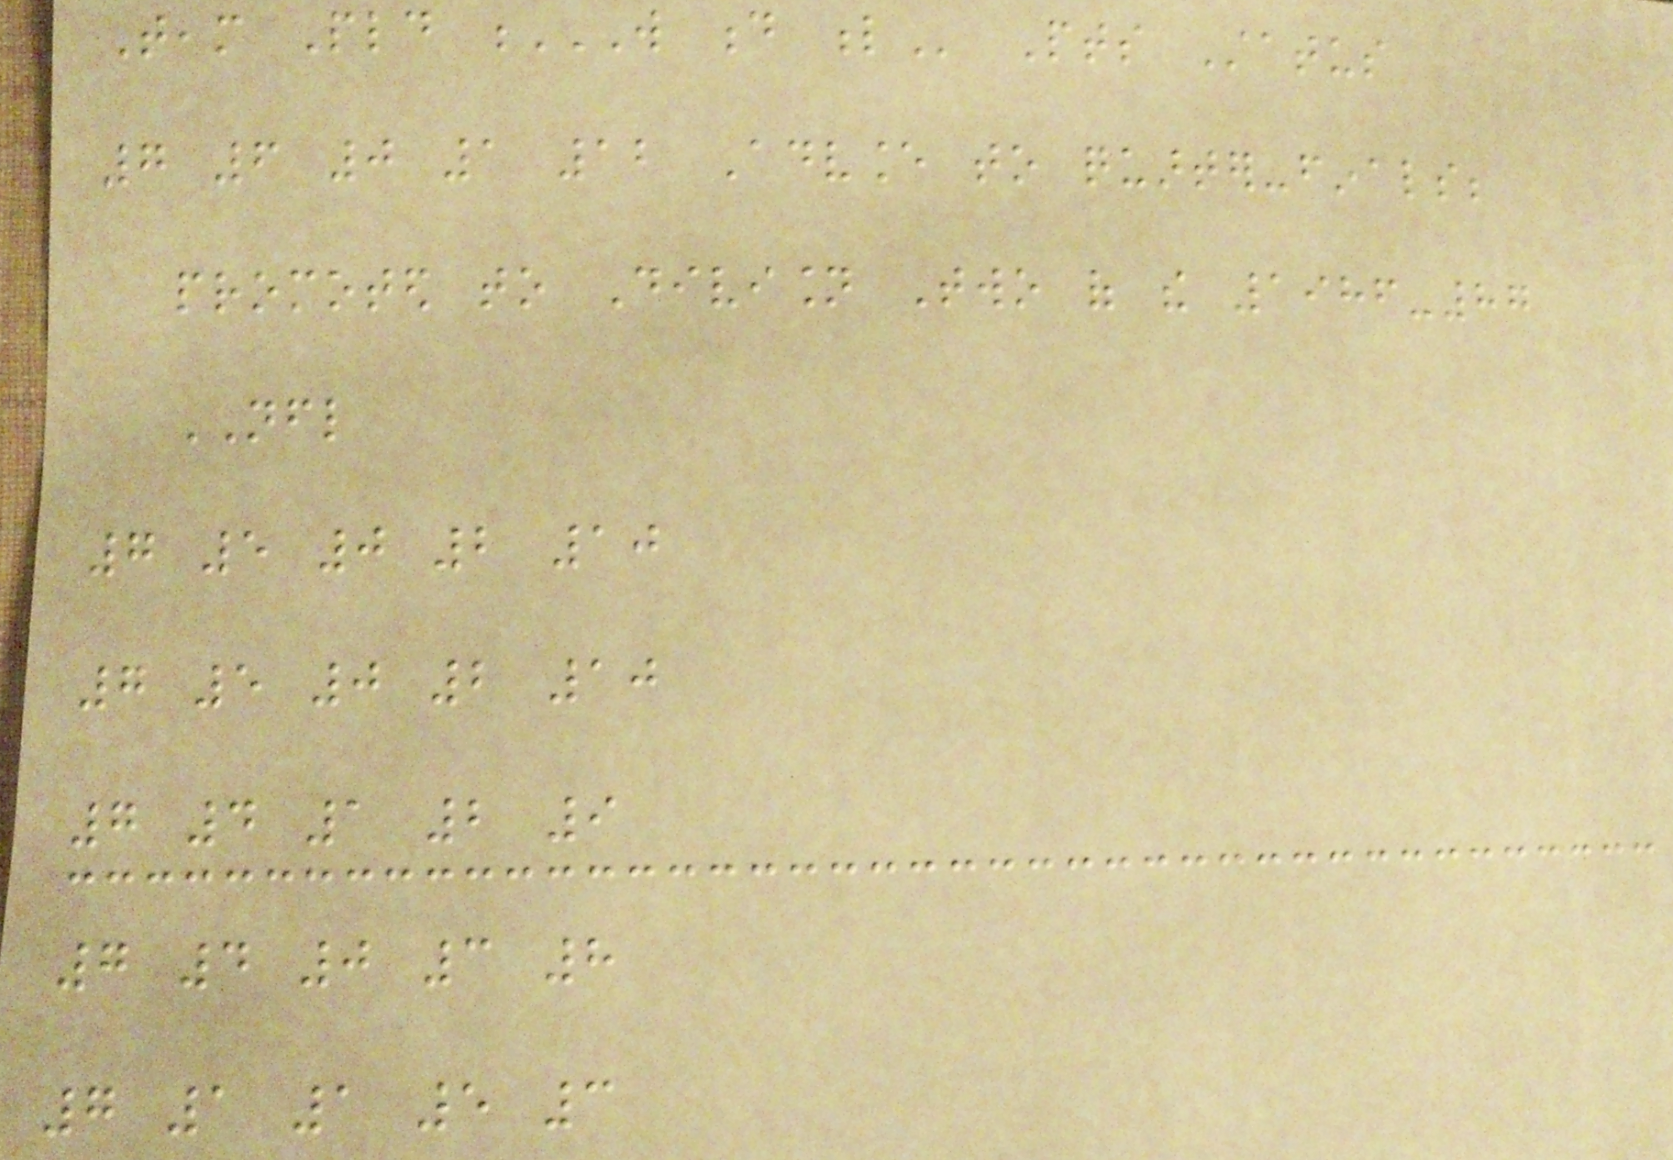Team Pld W D L Pts Status
7 6 0 1 12 Advance to quarter-finals;
promoted to Division Two of the 1986-87
NFL
7 5 0 2 10
7 5 0 2 10
7 4 1 2 9
7 4 0 3 8
7 1 1 5 3
